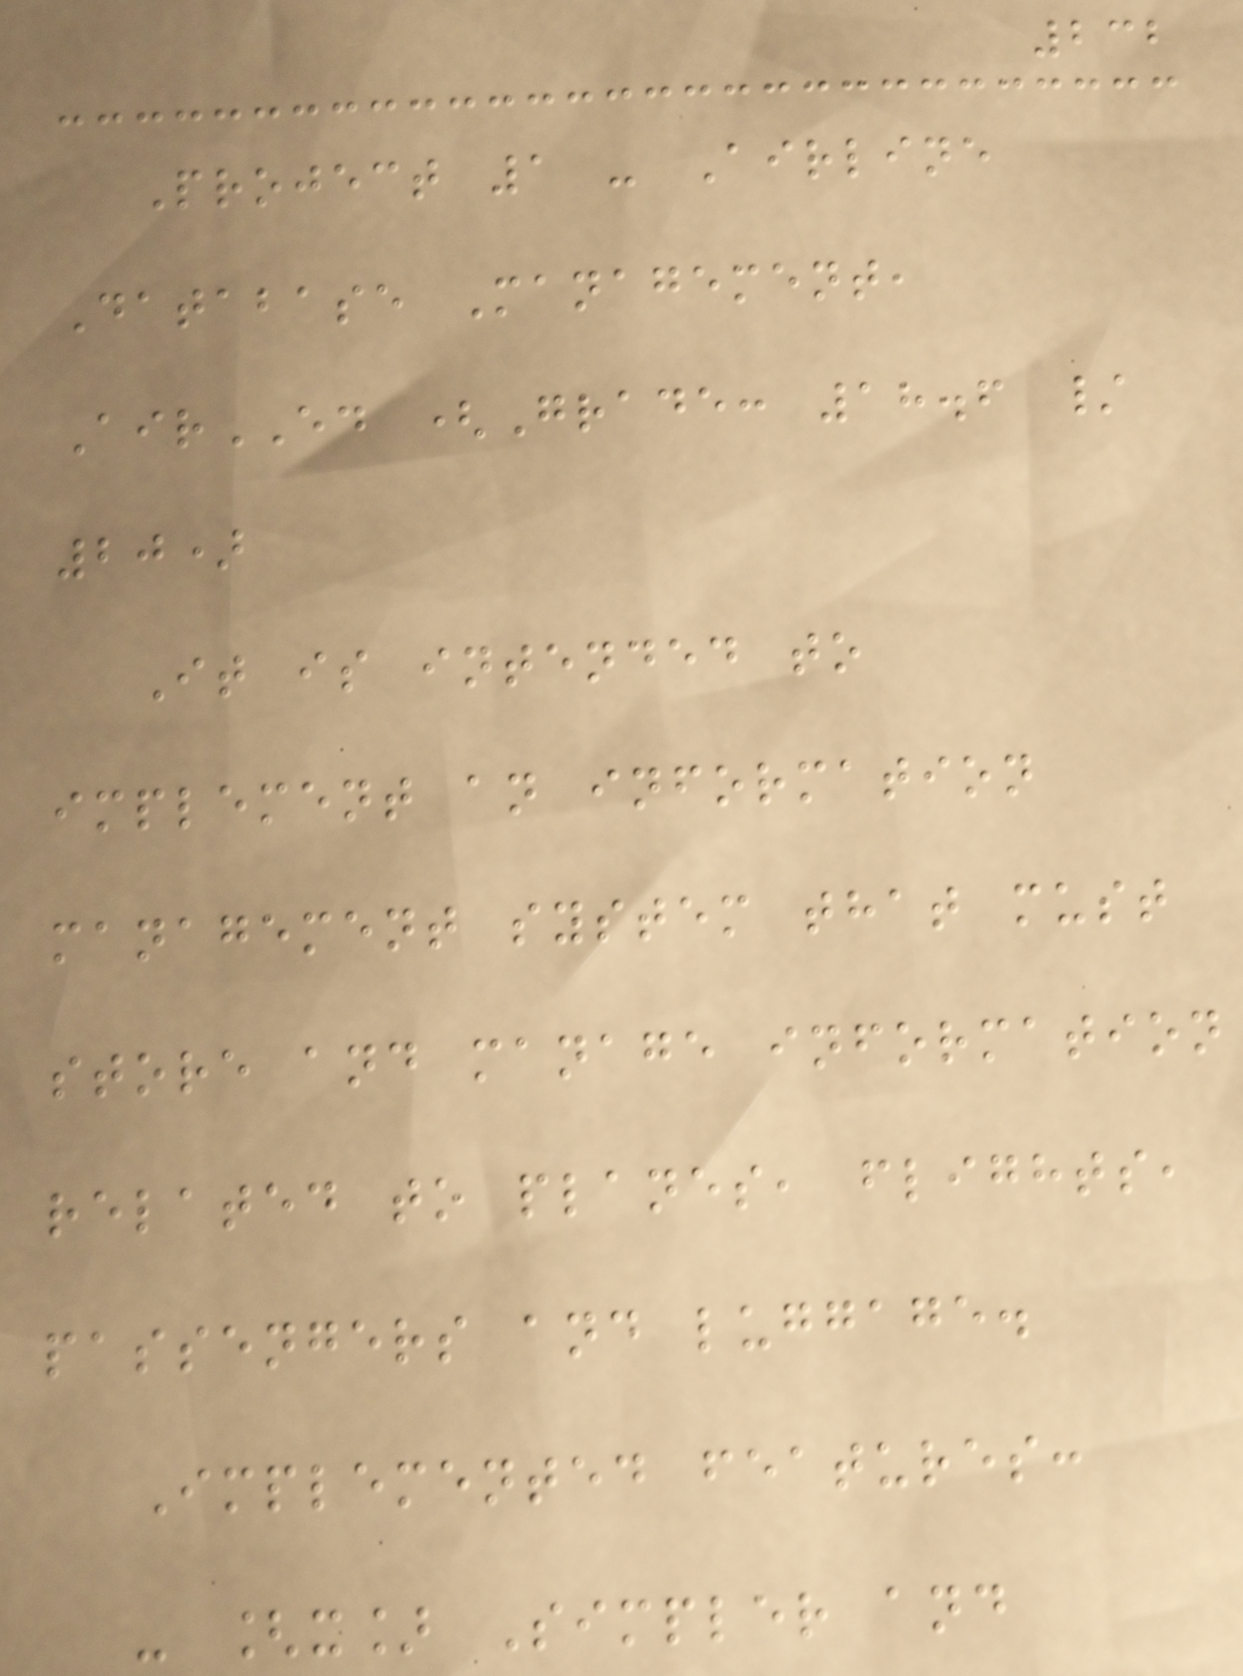232
Project 1 - Airline
Database Management,
AirED (Grade: 18.6 /
20)
It is intended to
implement an information
management system that must
store and manage information
related to planes, flights,
passengers and luggage.
Implemented features:
- [x] Simpler and
